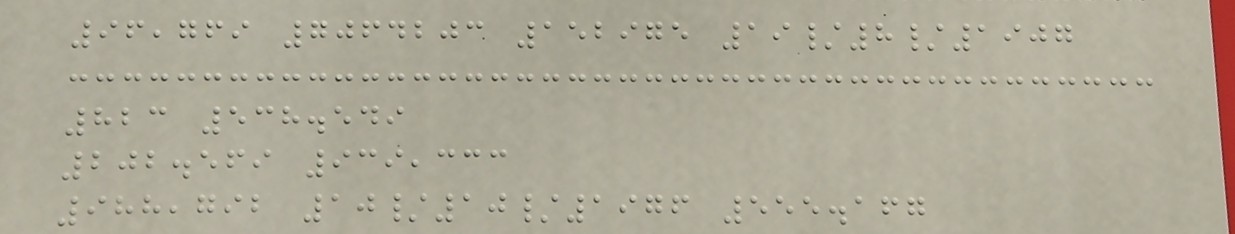96,769 7064203 152975 19/8/1907
823 538.549
202.569 939,333
988,792 10/10/1976 555.167
